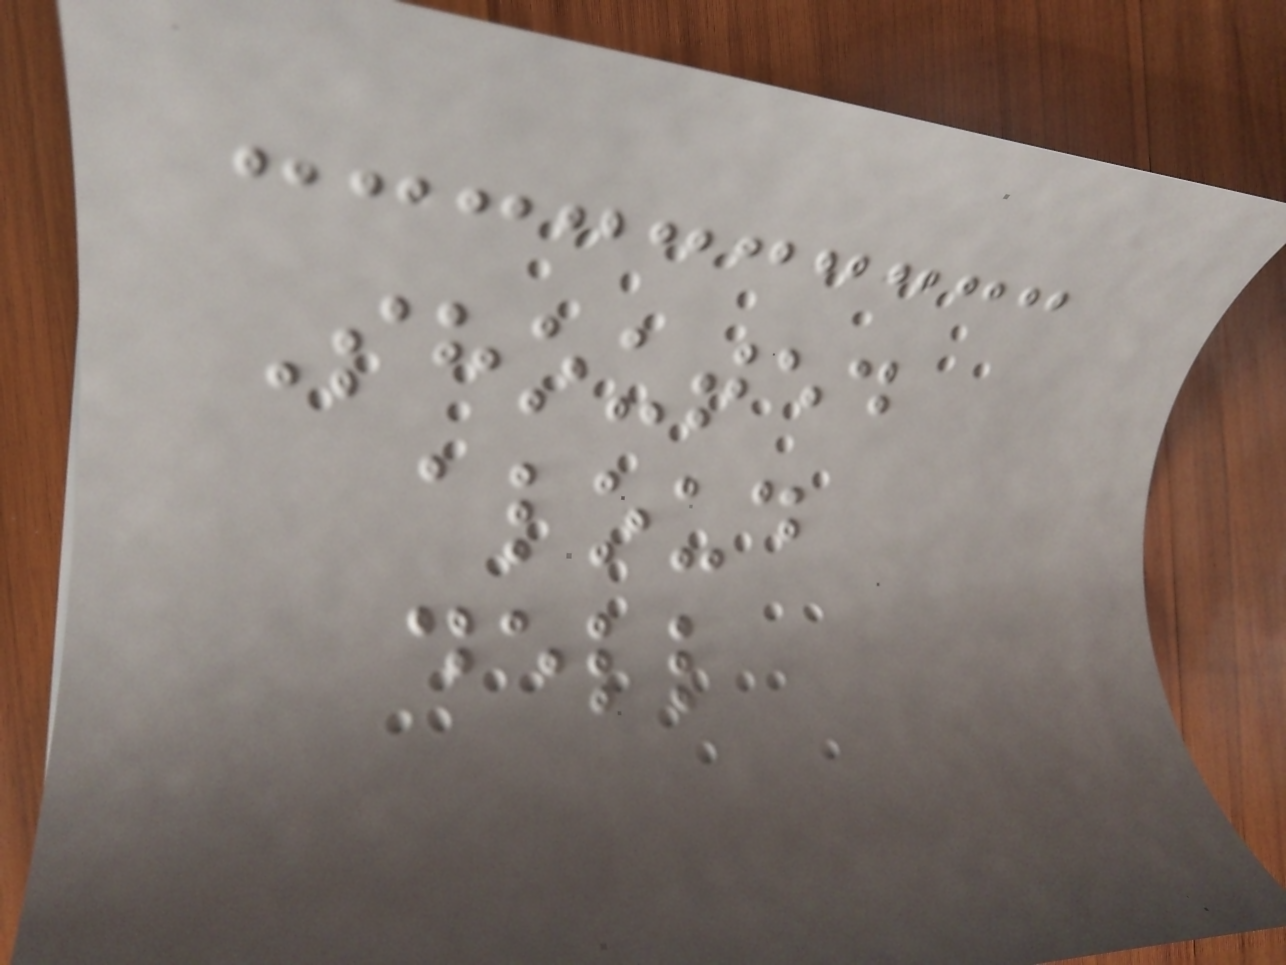Shouted
aloud
dell
